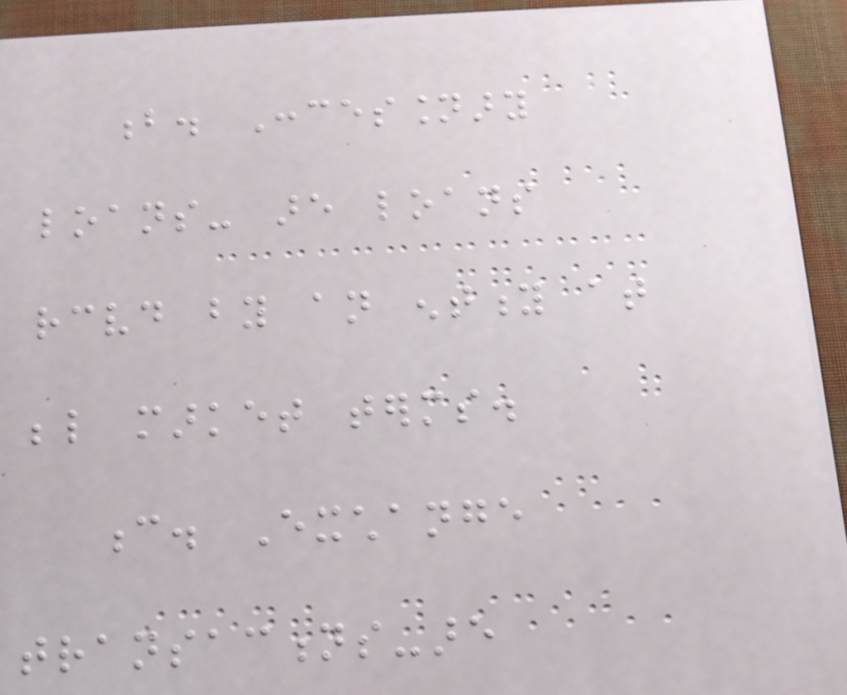b. Concessionary
loans- are loans
received by an entity at
below market terms.
c. Exchange
transactions-are
